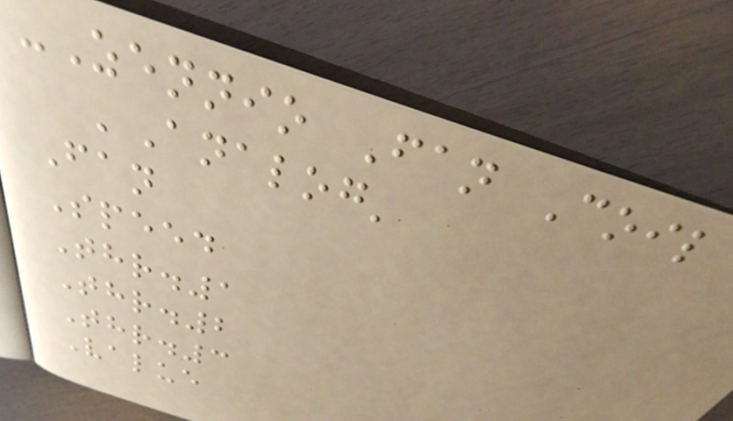-Zennio Fan Coil
'Analog'
Fan
Speed
Thr.1
Thr.2
Thr.3
Value
